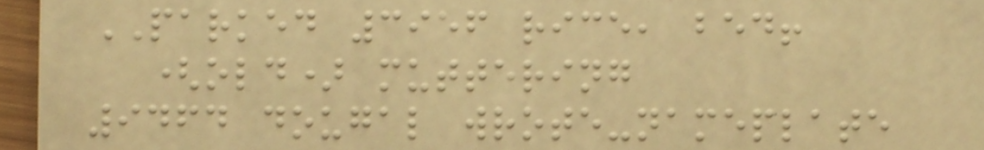PARKED 3956 rice, bed!
(old) muttering
9464 dougal wrote-nameplate
